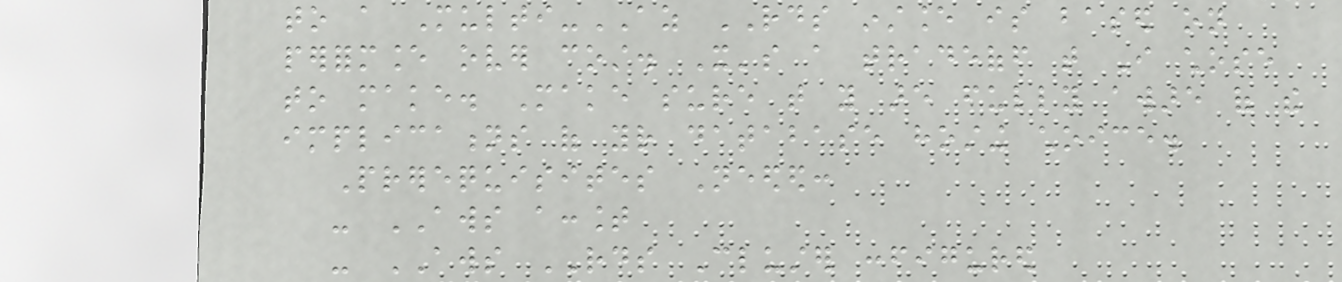to a Multi-AZ RDS instance is based on
performance over cost. It's a tradeoff that I chose
to make. Make sure that you are fully aware of the
implications of your database hosting choice.
Prerequisites Needed:
- AWS account
- AWS RDS Cluster configured
